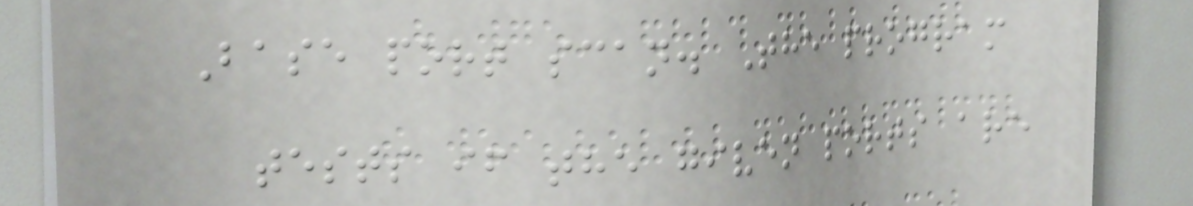Base port scan. The program
tests if the given ports are
